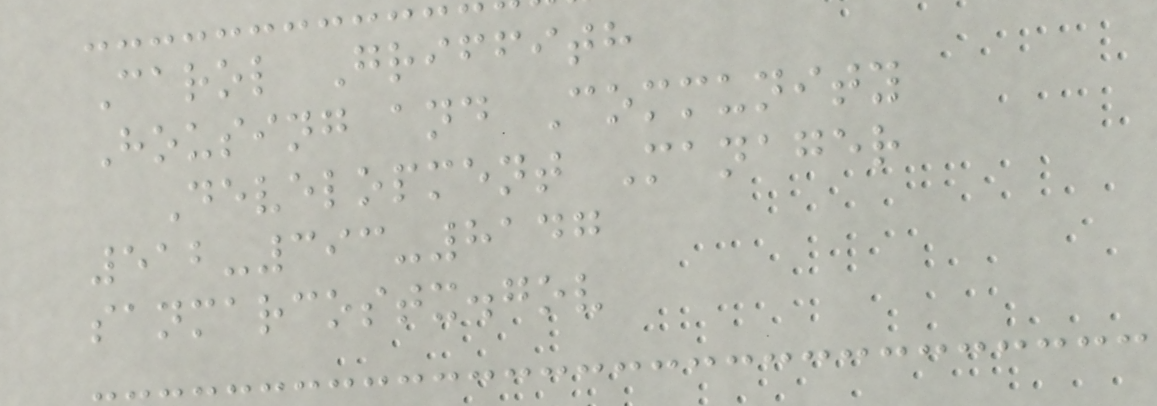Carol Griffith
Housing and Community
Development Manager
512-393-8147
sanmarcostx.gov
